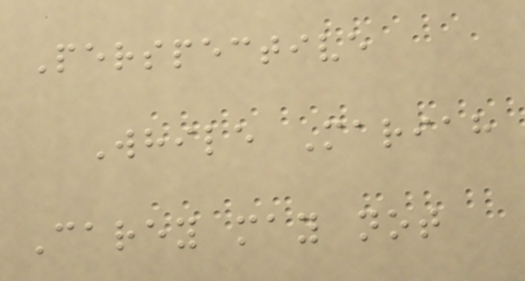Perspective
While Mariah
Carey may not
